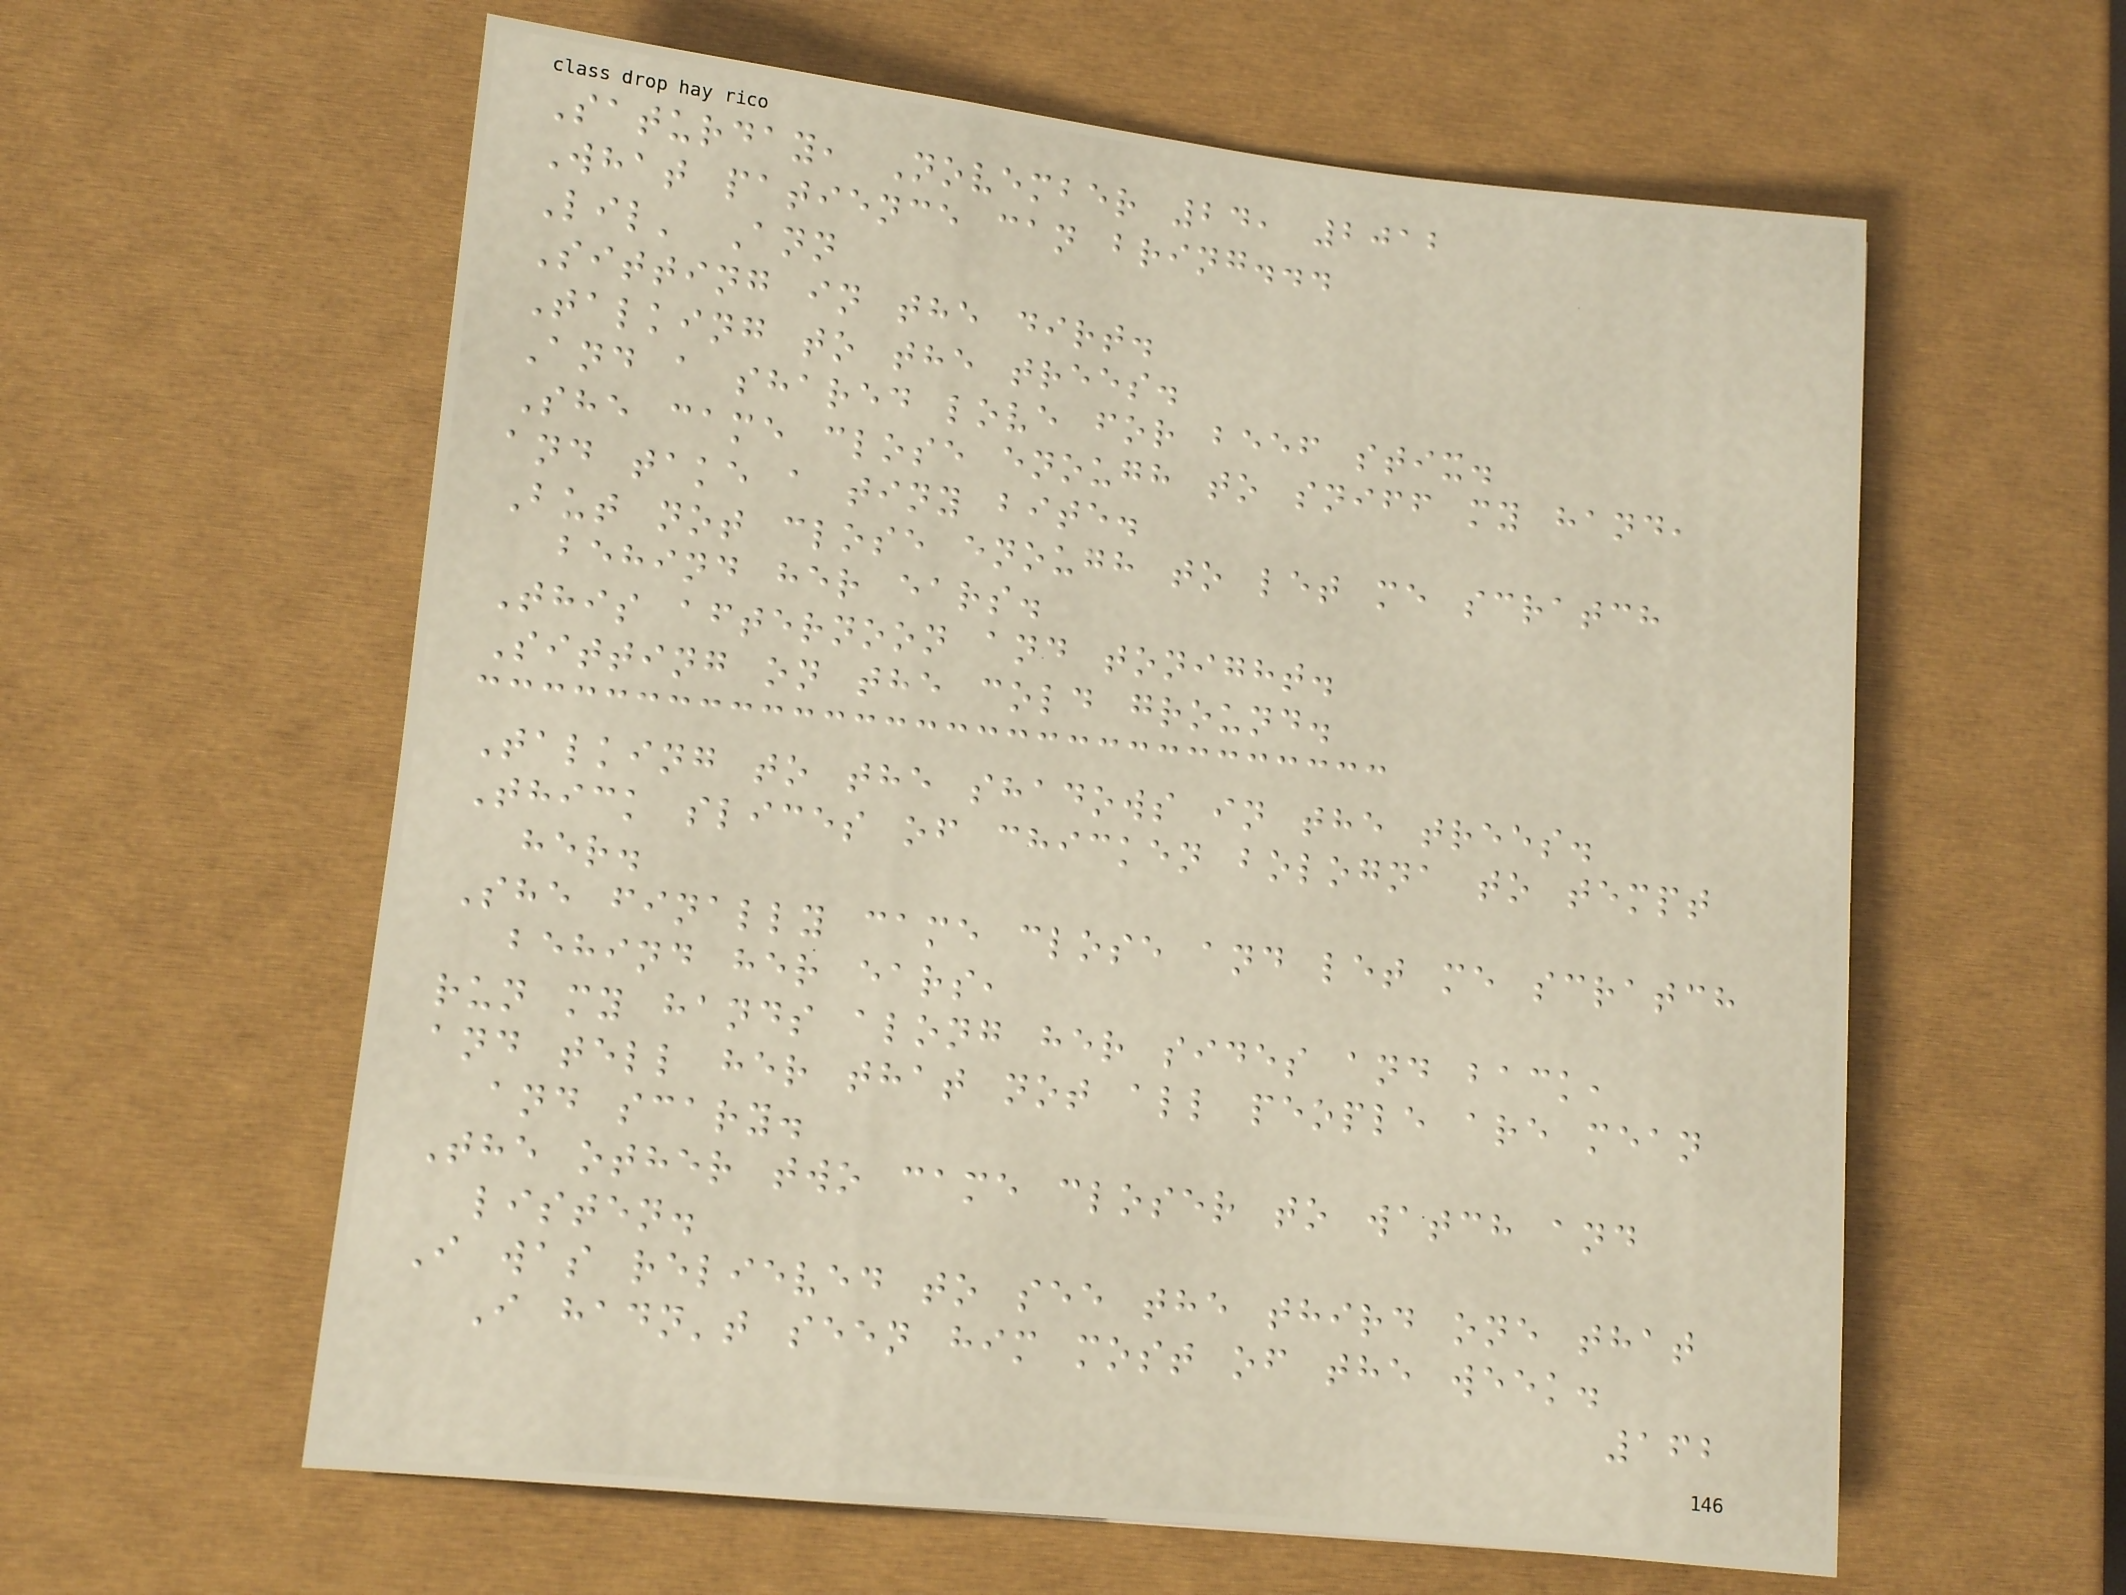Saturday, November 24, 2012
What patience can bring...
Lil' Ann
Sitting in the dirt.
Talking to the trees.
And a shared love for beef stix.
She came close enough to sniff my hand,
and take a tiny bite.
But not close enough to let me scratch
behind her ears.
This afternoon and tonight.
Sitting on the cold ground.
Talking to the shadows in the trees.
Thick slices of chicken bologna to tempt
her.
She finally came close and let me scratch
behind her ears,
run my hands along her sides and back,
and tell her that not all people are mean
and scary.
The other two came closer to watch and
listen.
I was relieved to see the third one that
I hadn't seen him most of the week.
162
